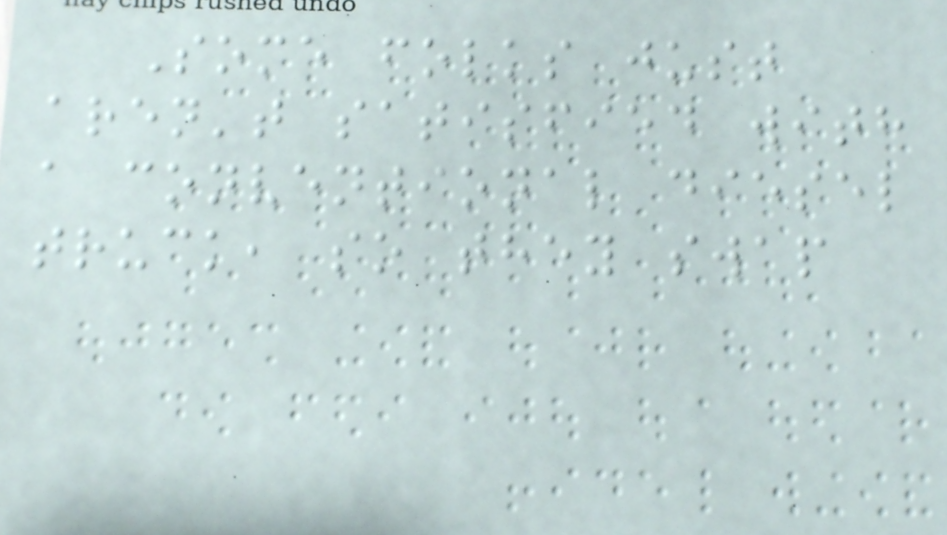Some folks just
aren't satisfied with
a conventional diesel
truck, so they swap
